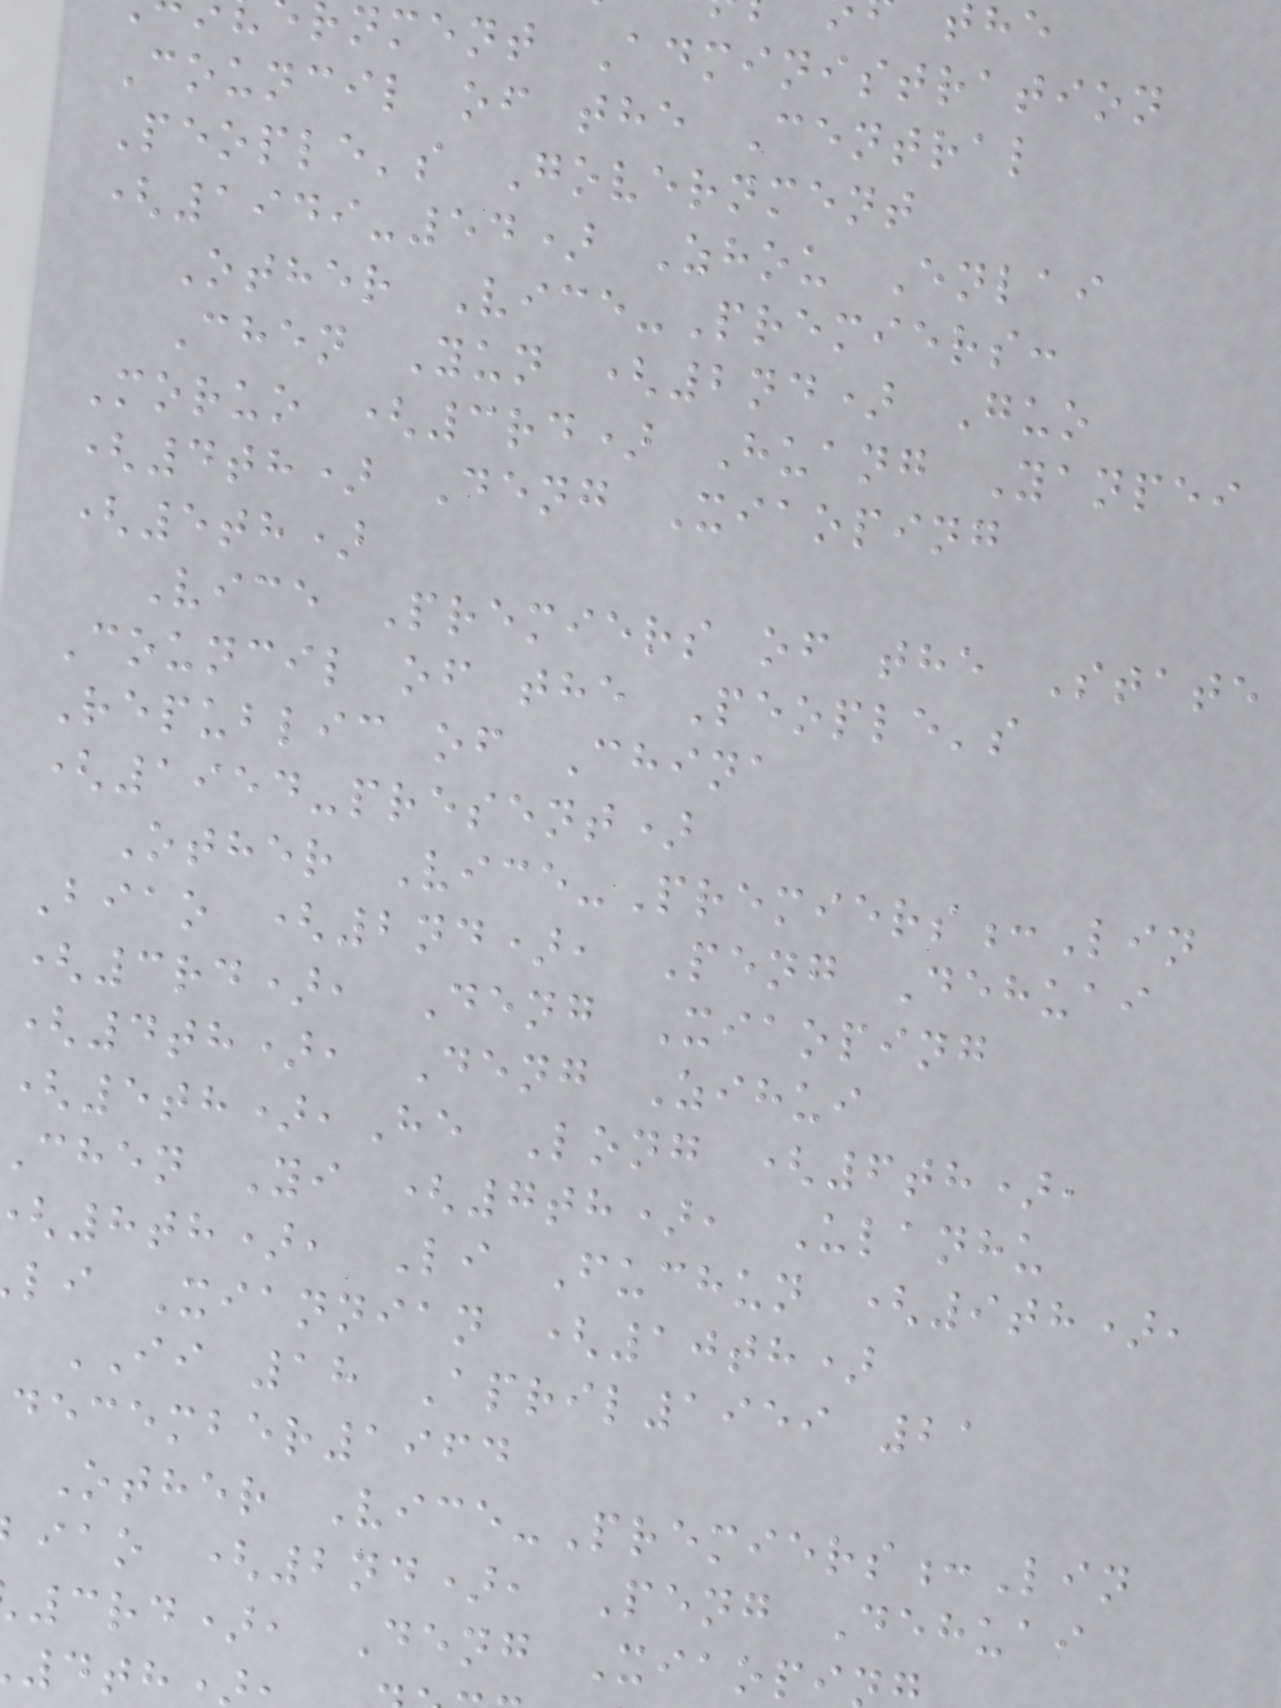nment Administration
Council of the Central
People's Government
(1949-54) Zhou Enlai
Other Vice-Premiers:
Chen Yun (2nd) Guo
Moruo (3rd) Huang Yanpei
(4th) Deng Xiaoping
(5th)
Vice Premiers of the State
Council of the People's
Republic of China
(1954-present)
Other Vice-Premiers:Lin
Biao (2nd), Peng Dehuai
(3rd), Deng Xiaoping
(4th), Deng Zihui
(5th),He Long (6th),
chen Yi (7th), Ulanhu
8th), Li Fuchun (9th),
li Xiannian (10th)
II 18 April1959 21
december1964
Other Vice-Premiers:Lin
iao (2nd), Peng Dehuai
3rd), Deng Xiaopi
